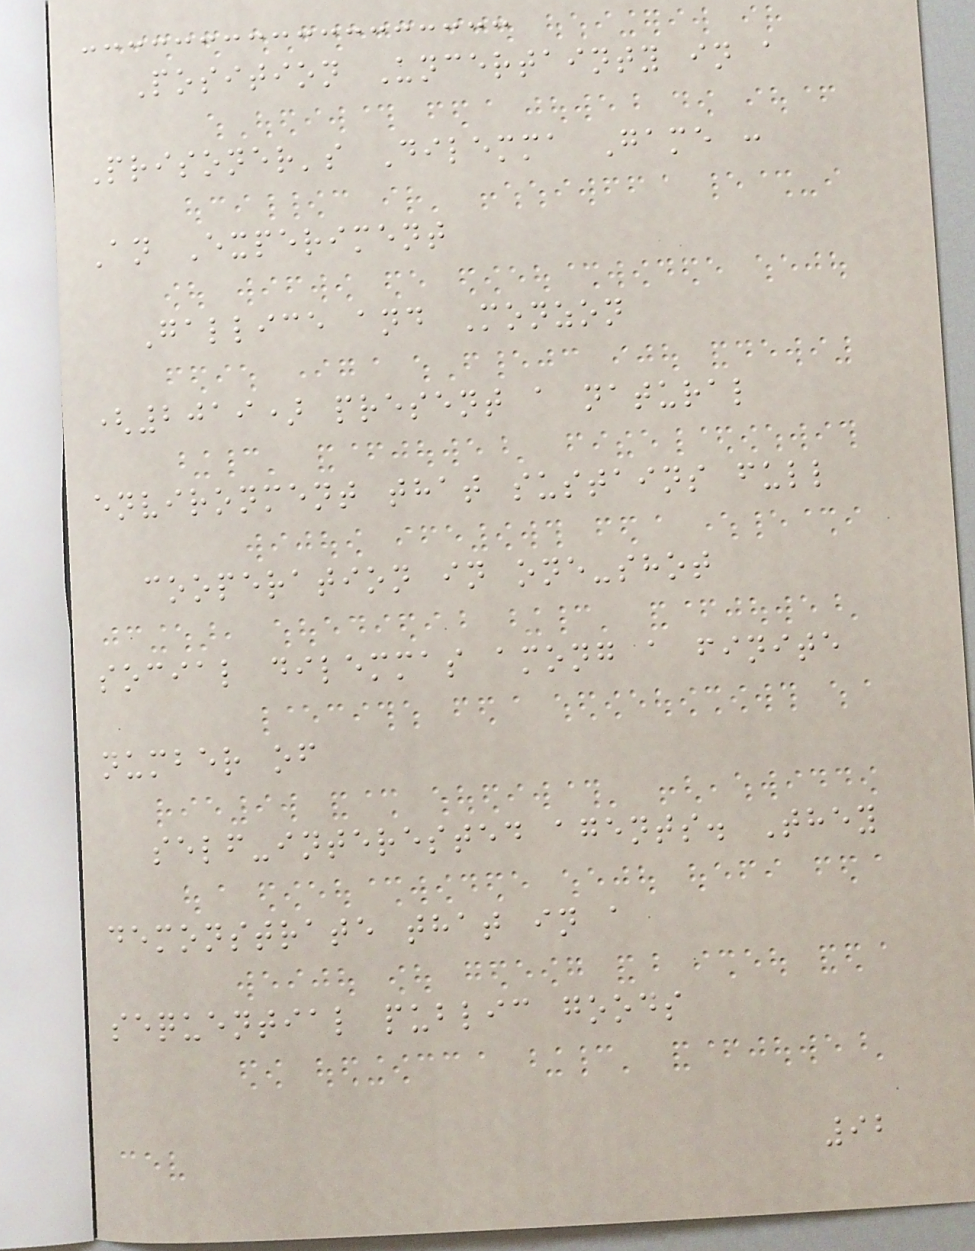Position Uncertainty in a
Prisoner's Dilemma Game :
An Experiment
Gallice and Monzon
(2019) present a natural
environment that sustains full
cooperation in one-shot
social dilemmas among a finite
number of
self-interested agents. They
demonstrate that in a
sequential public goods
92
